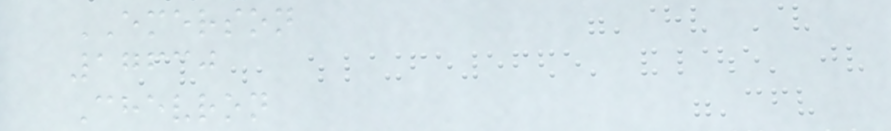EMERSON
17630
Chevron
